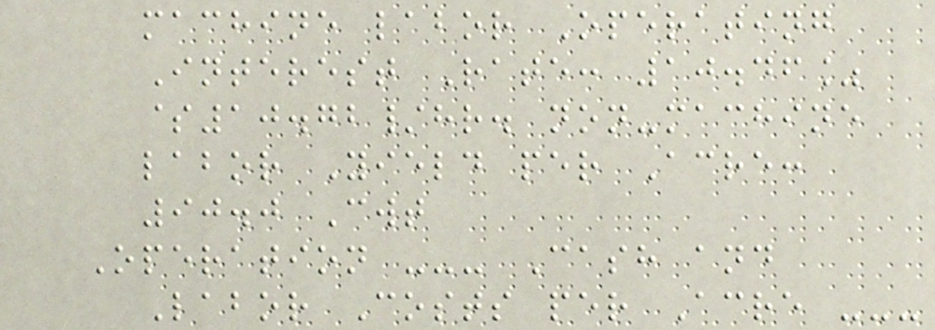machine labor Operating
Interest Rate: 10.46%
$10.72/hr. non-machine
labor Yield per Acre:
90.0 Cwt
Operation --- Cash and
Labor Costs per Acre ---
